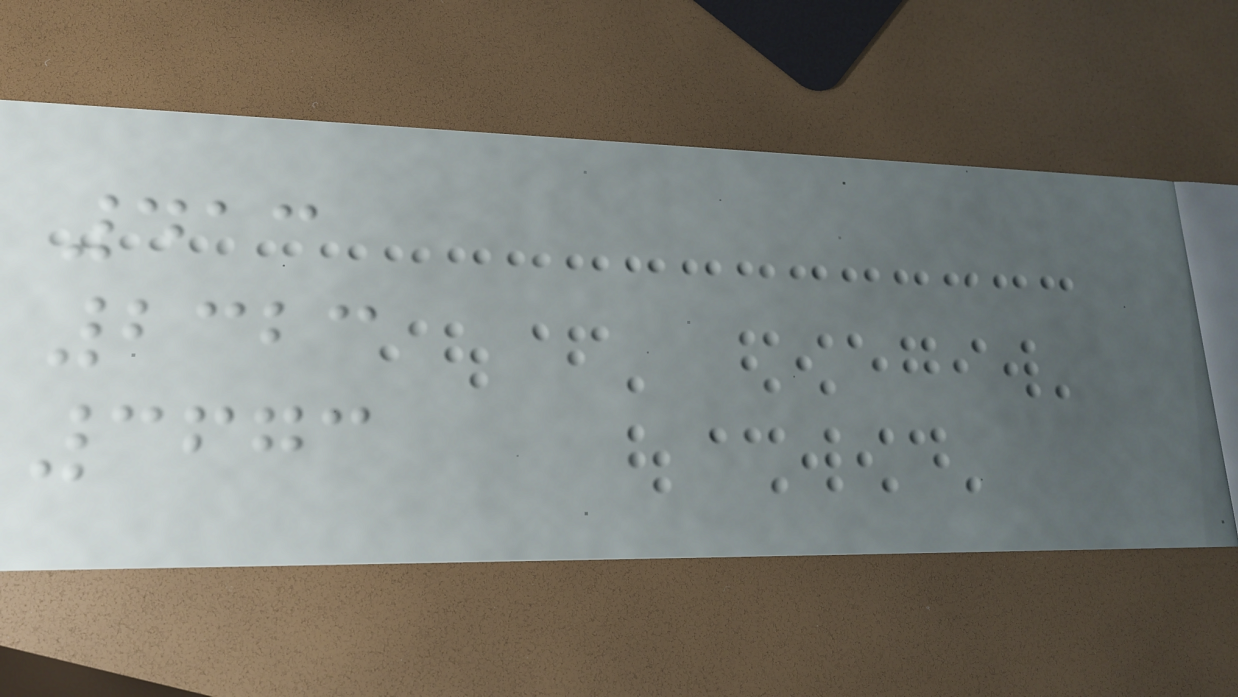413
2323
3673
